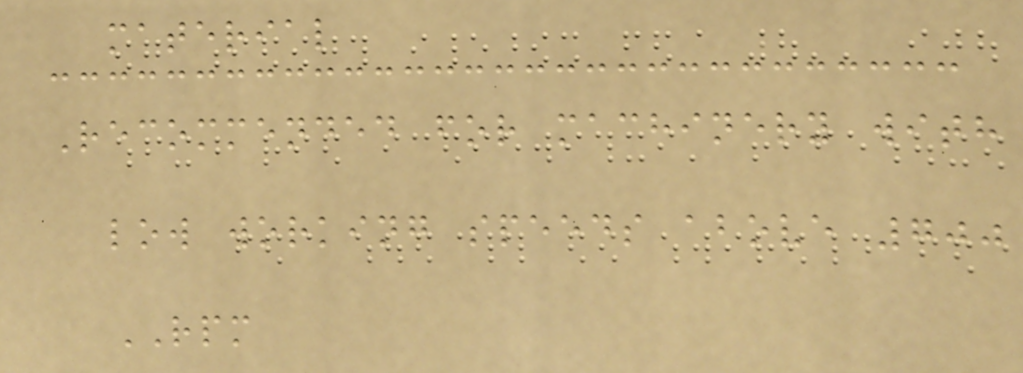material
Recommended for machinery with
low working speeds above 700
RPM
